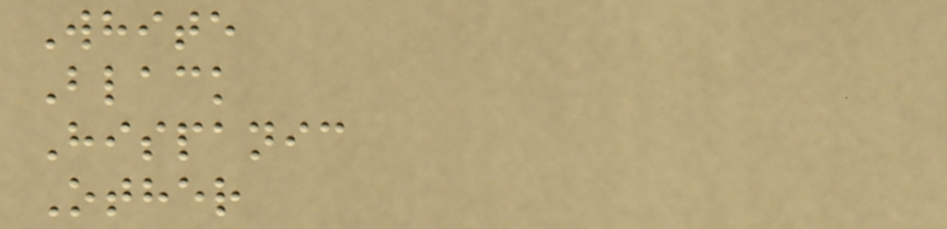White
Black
Hispanic
Other
